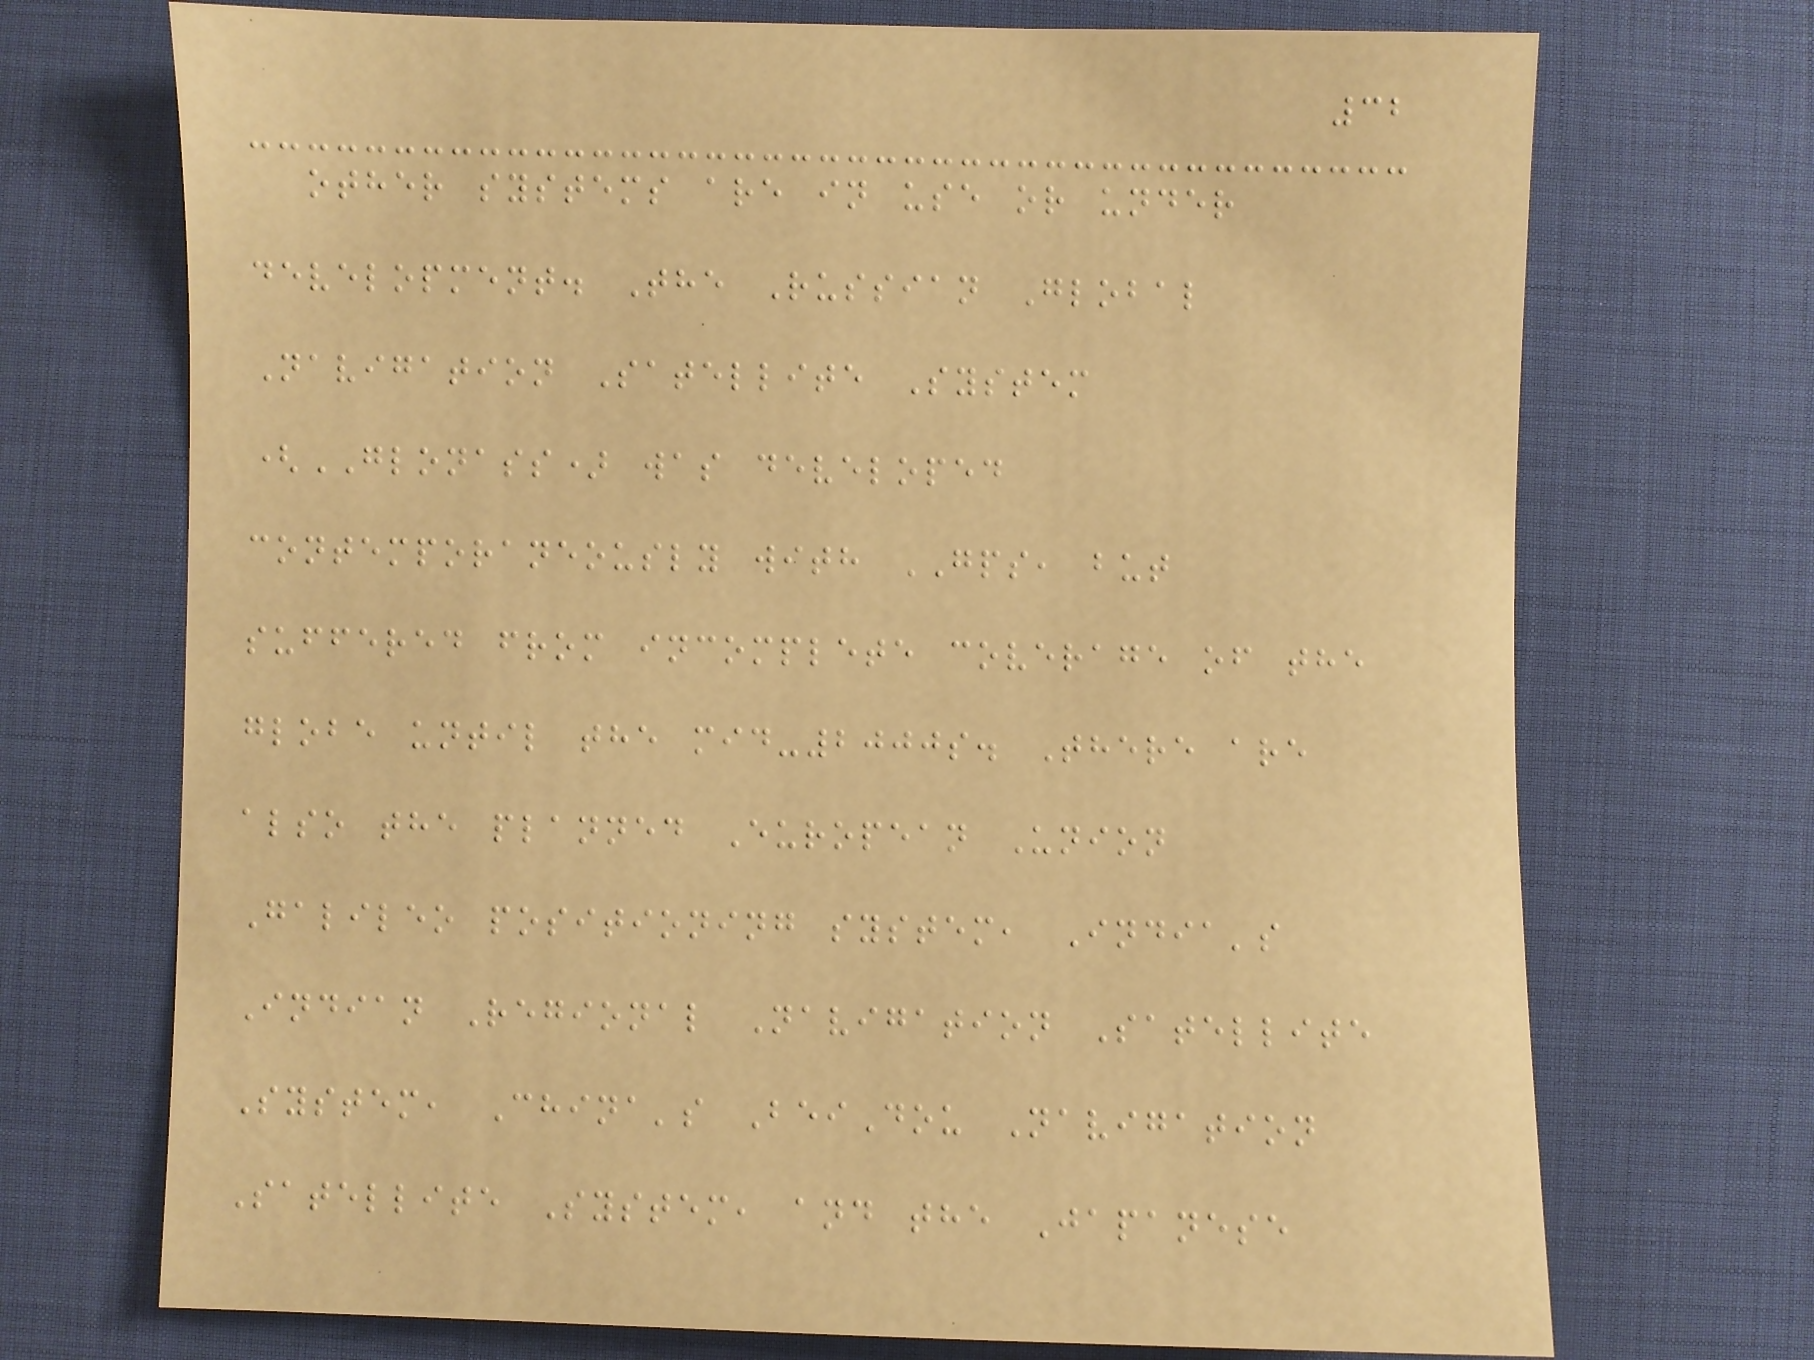32
other systems are in use or under
development. The Russian Global
Navigation Satellite System
(GLONASS) was developed
contemporaneously with GPS, but
suffered from incomplete coverage of the
globe until the mid-2000s. There are
also the planned European Union
Galileo positioning system, India's
Indian Regional Navigation Satellite
System, China's BeiDou Navigation
Satellite System, and the Japanese
